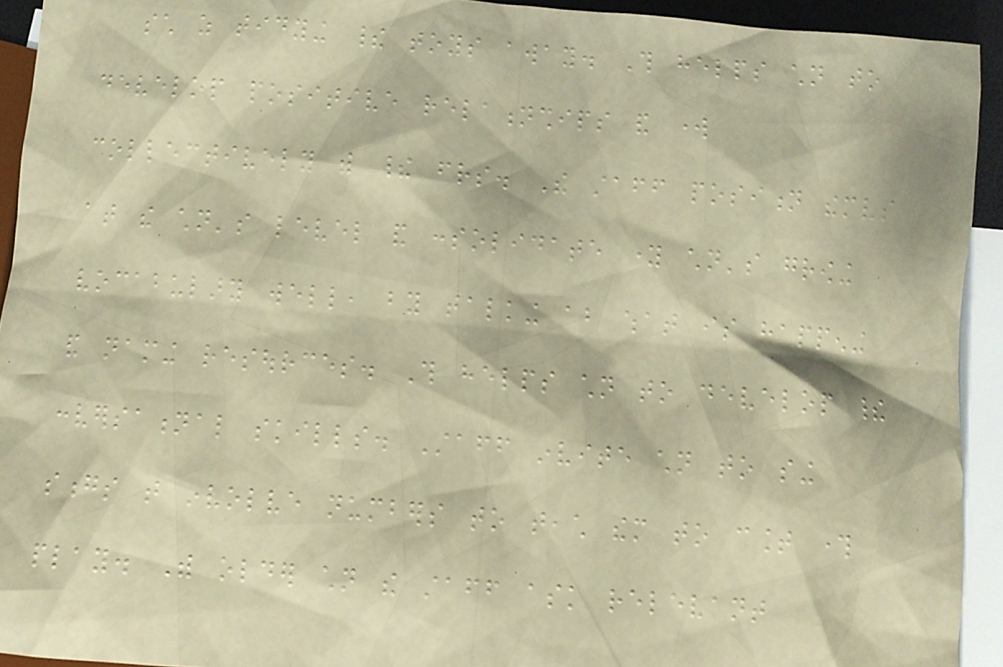such as tidying their toys away. This helps children to
develop positive relationships and work
collectively with their friends. The staff position themselves
at the children's level and consolidate young children's growing
vocabulary well, by talking about what is happening
and naming resources. This helps children to develop their
conversational skills. Staff invite children to sing
songs that involve numbers to teach them to count through
play. With older children the staff ask relevant
